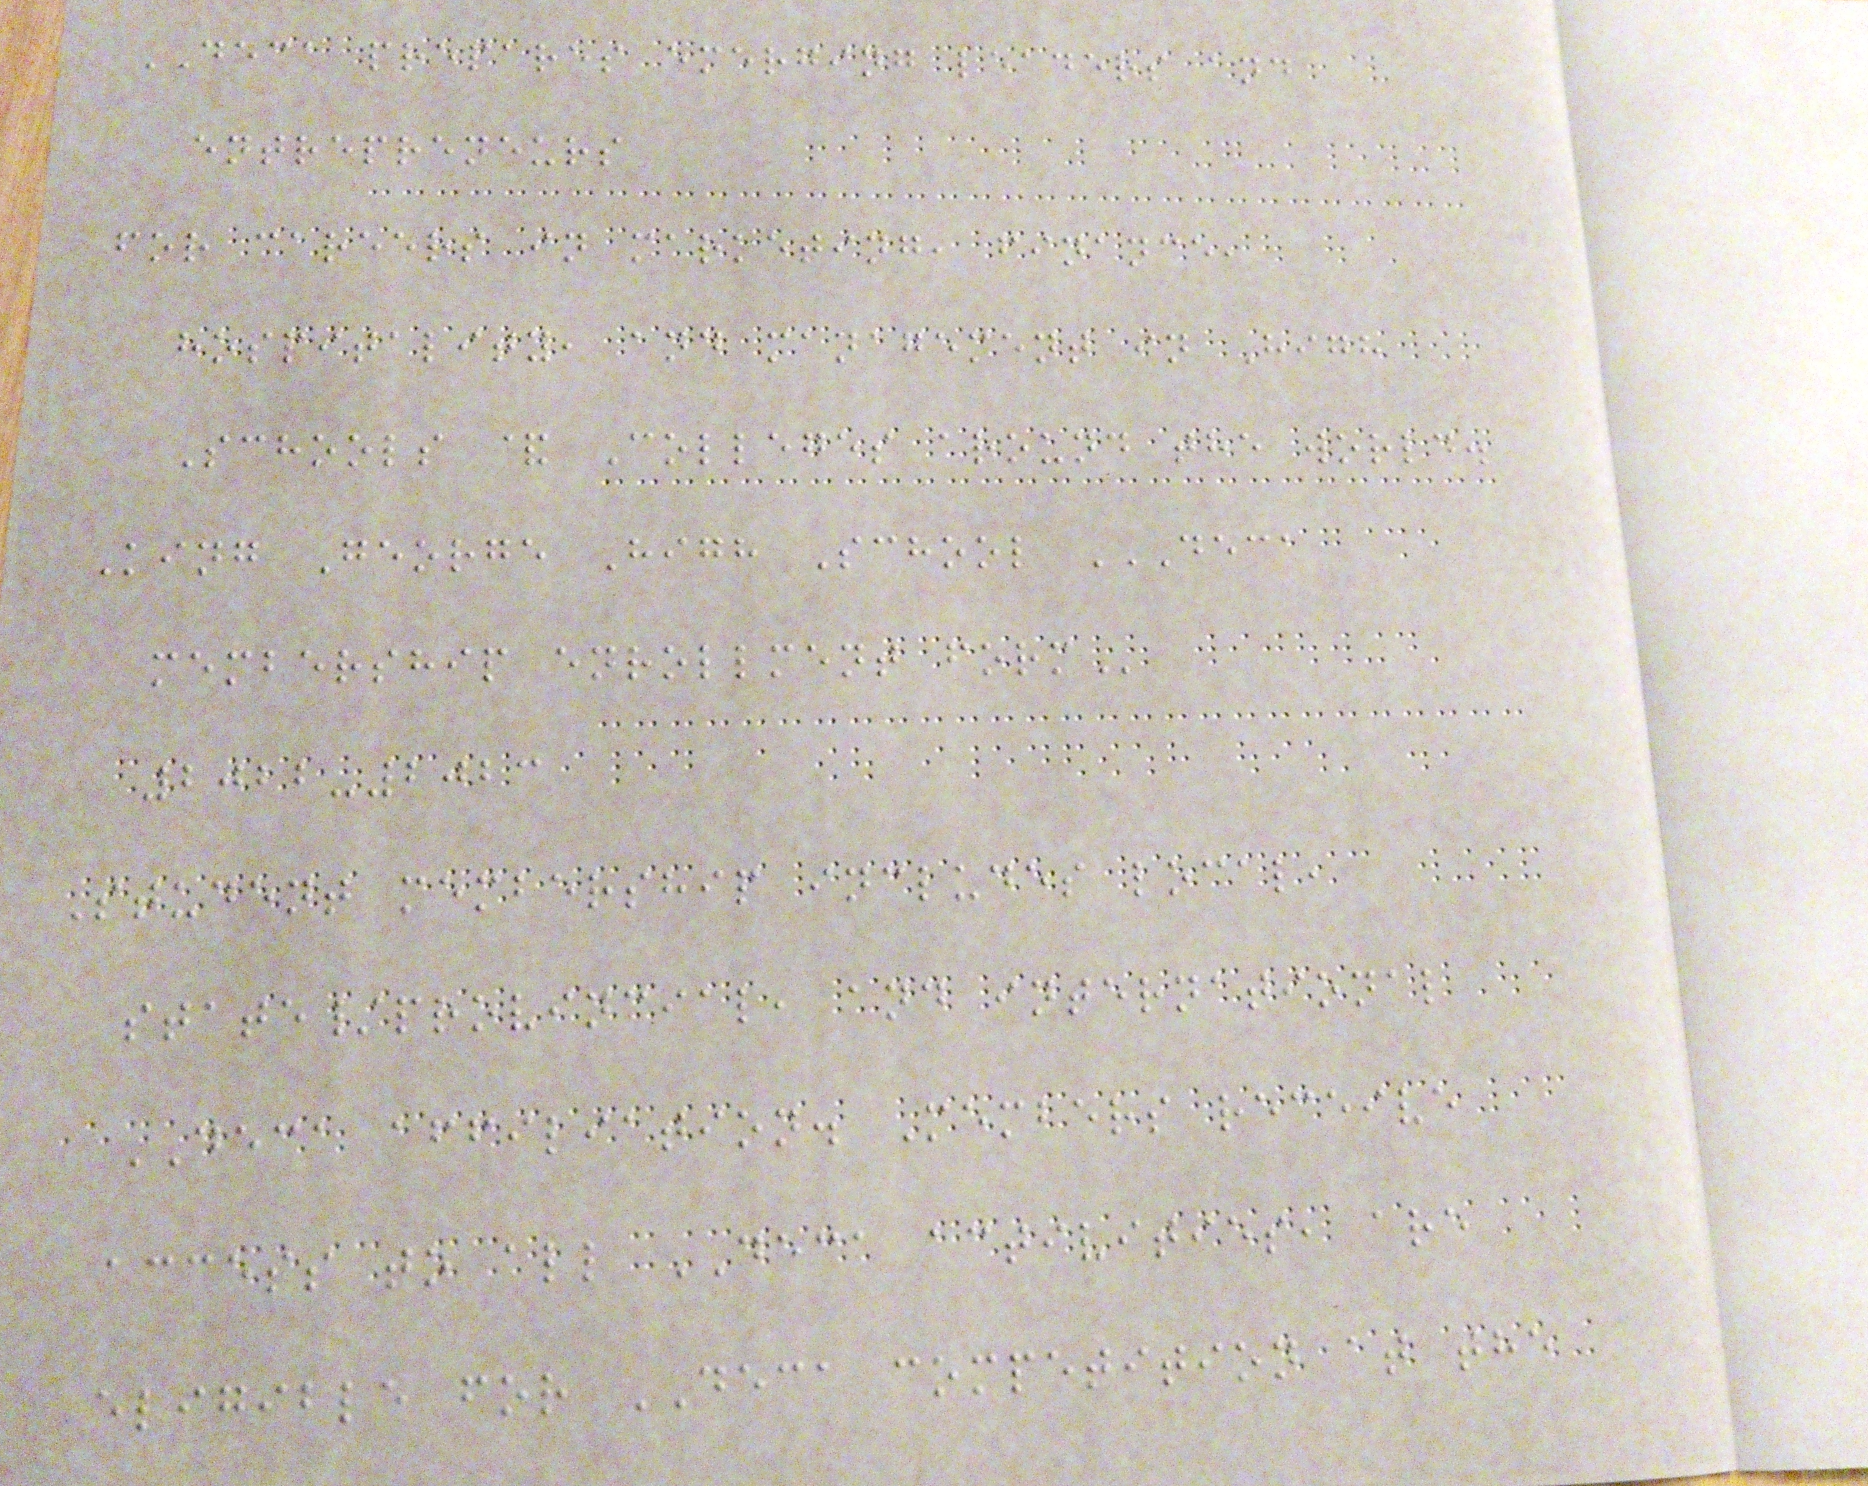DECA prepares emerging leaders and
entrepreneurs
for careers in marketing, finance,
hospitality, and management in High
Schools & Colleges around the world.
King George High School DECA
MEMBERSHIP ENROLLMENT FORM
2022-2023
Student membership includes local,
state/provincial, and international
DECA affiliation. Members receive
access to all DECA activities, are
eligible for DECA competition at the
